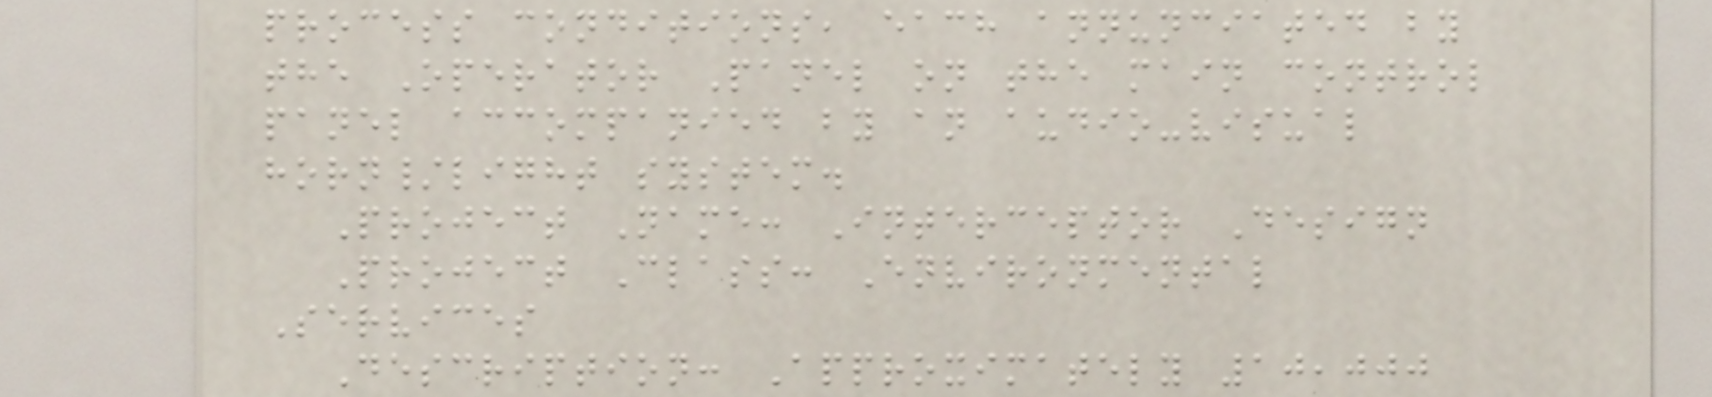process conditions, each annunciated by
the Operator Panel on the main control
panel accompanied by an audio-visual
horn/light system.
Project Name: Interceptor Design
Project Class: Environmental
Services
Description: Approximately 10,000
